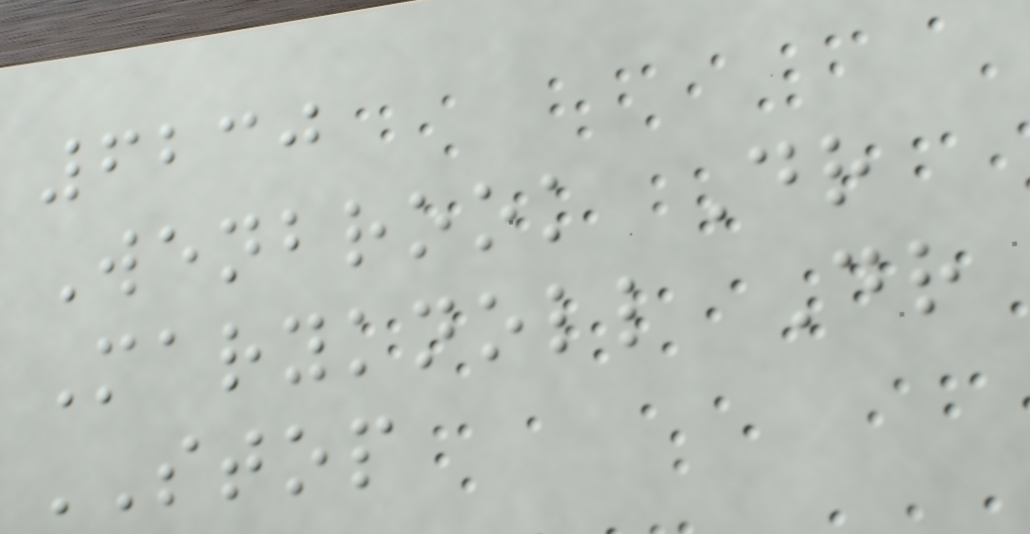6230
Wenbrook Dr
Maryknoll Dr
STOP
